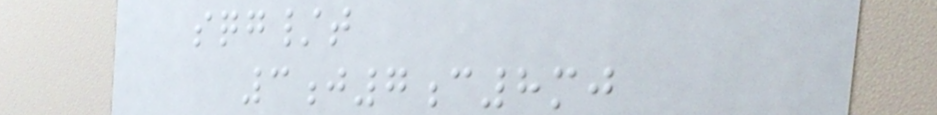sqg/t
3j7c8mj
